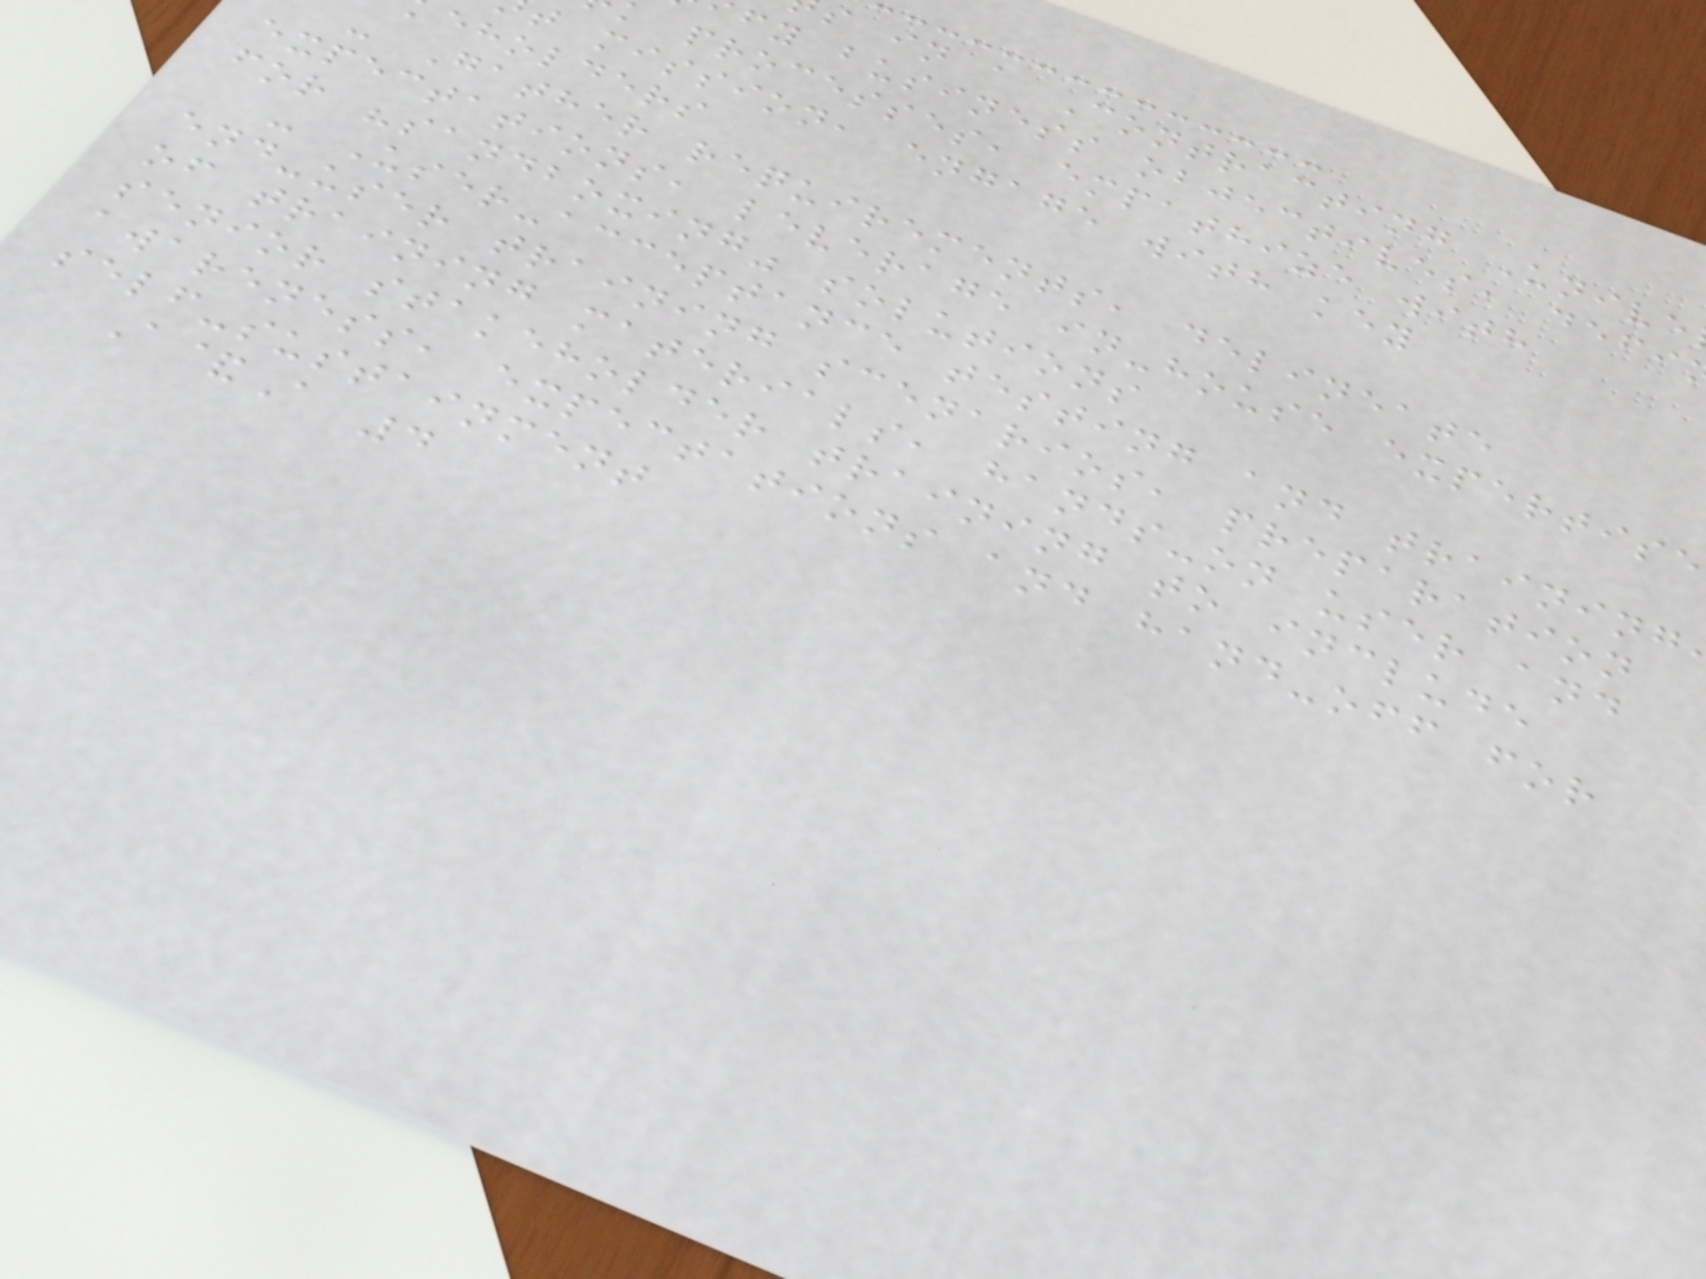s in a Contracting Unive
fy business objectives, defi
processes, empathize with
t mission, engage with key
eholders
- Gather requirements, delineate
expectations, leverage in-house expertise
for "sandboxing" solutions
- User-acceptance testing and training
end-user training scenarios, preparation
of training materials, hands-on user and
senior stakeholder training to include
awareness, expectations and hand-off for
self-sustainment
A&A 4
